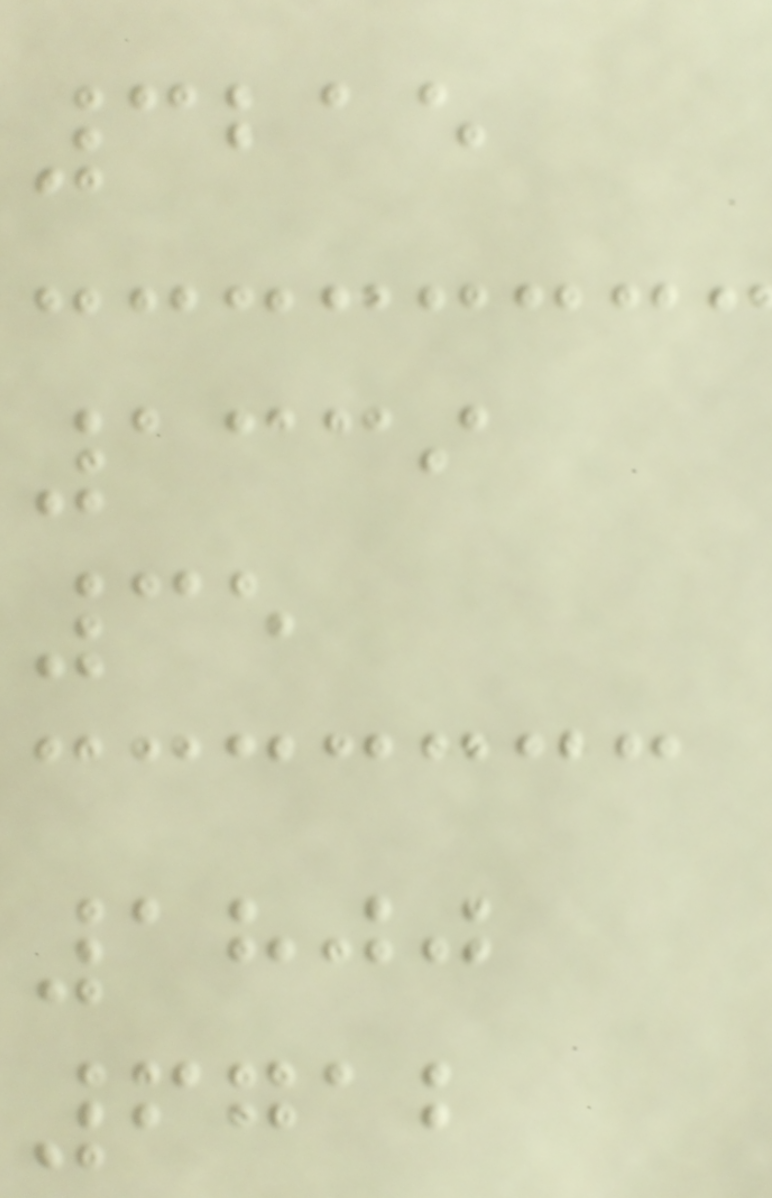3215
1339
35
1800
6712
